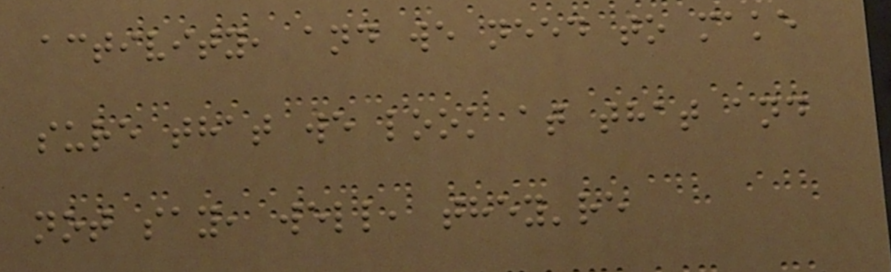activity, and we need to make
sure that we look at that and
not say, well, they're
